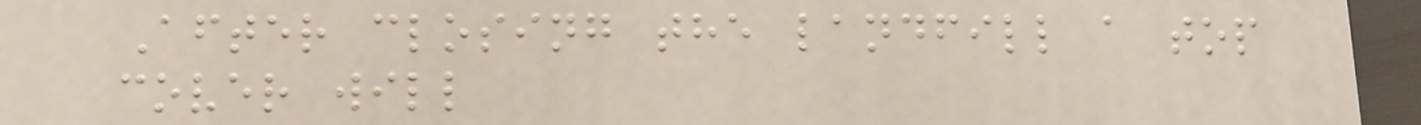After closing the landfill a top
cover will
